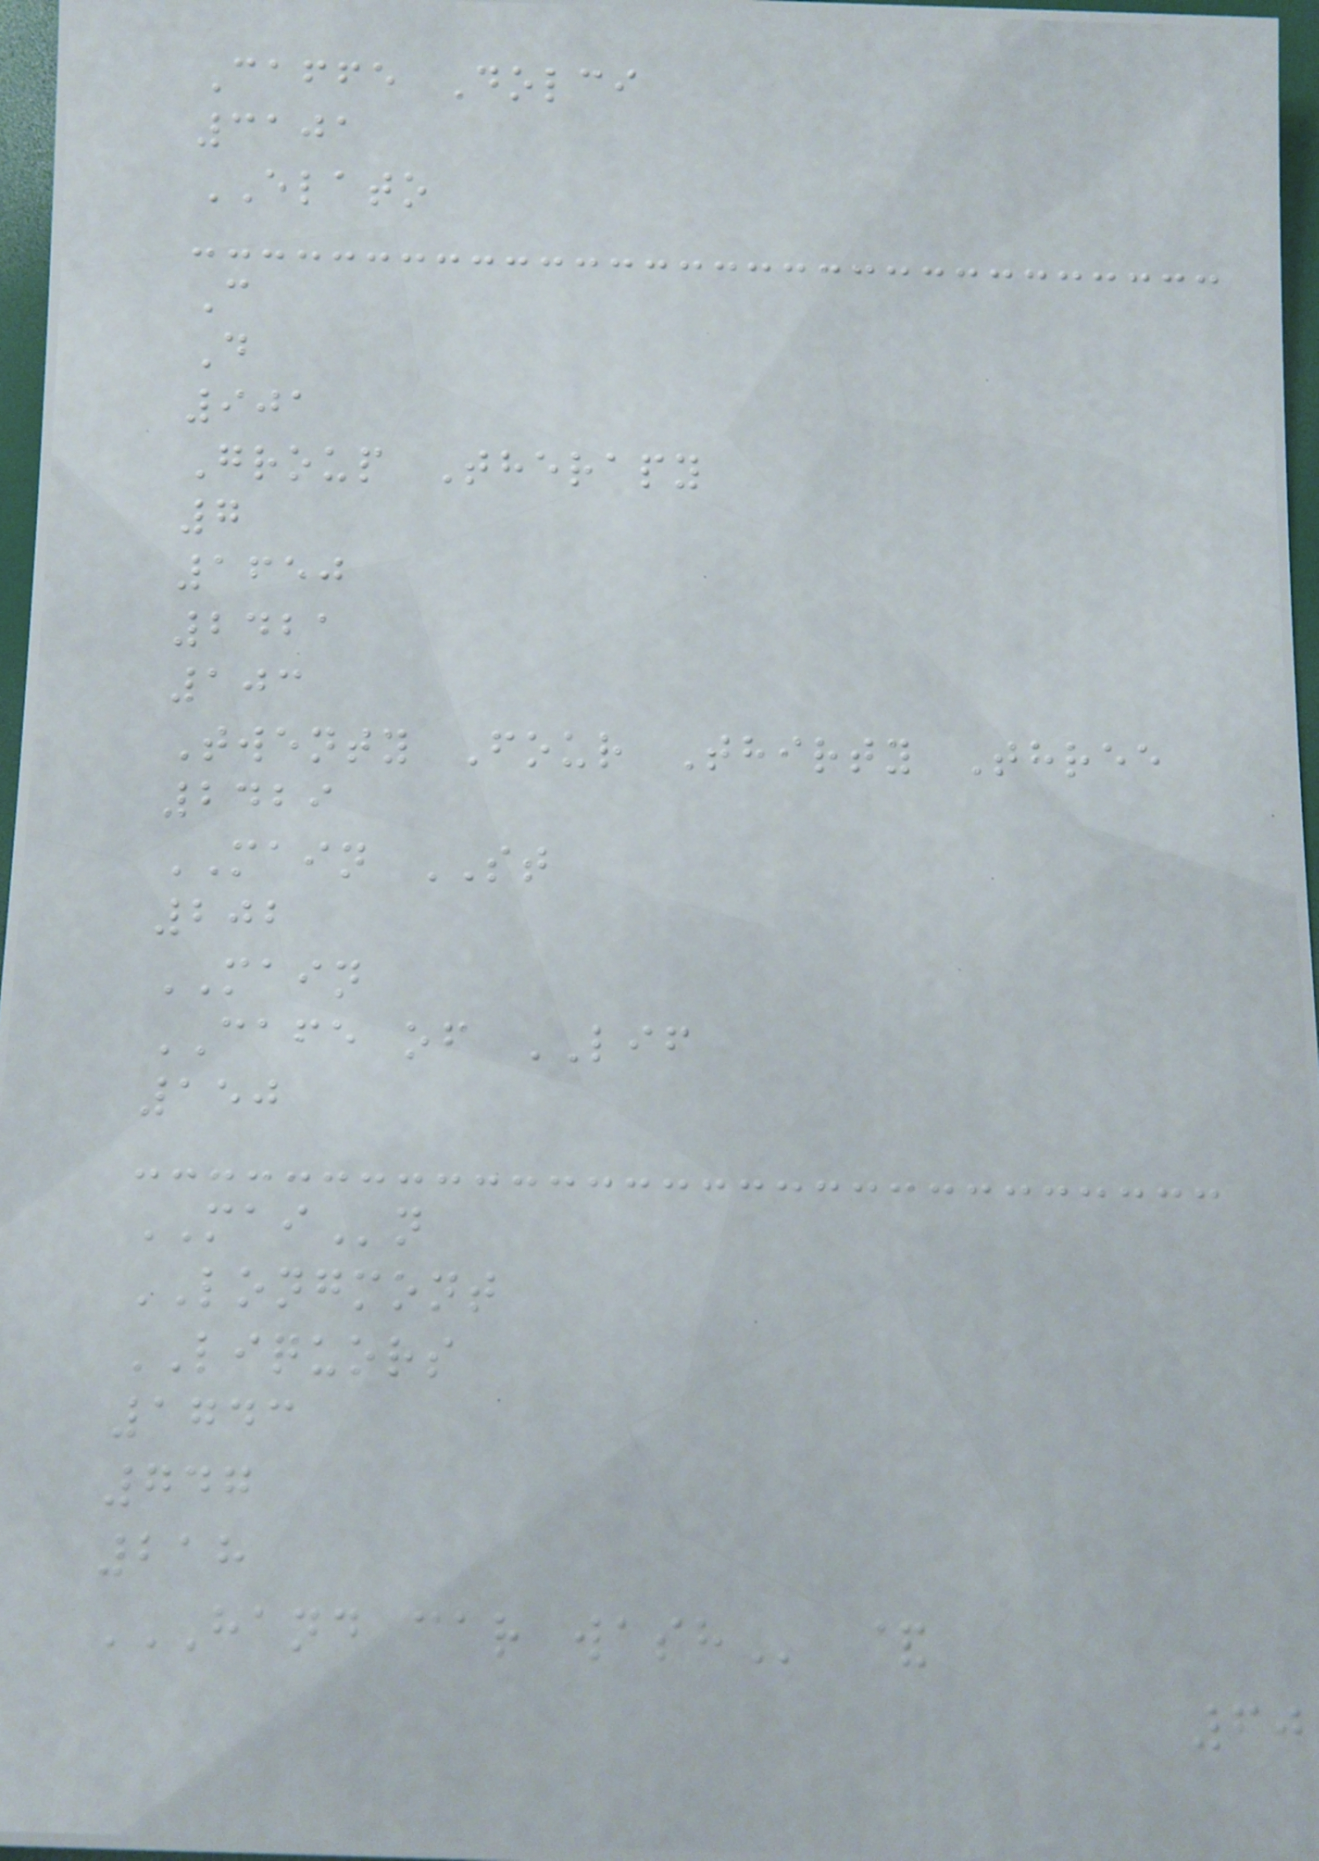Caffe Dolci
3101
ELATO
C
D
901
Group Therapy
7
1650
2421
103
Twenty Four Thirty Three
2429
MAIN ST
202
MAIN
CAFE of LIF
150
MAIn
LONGMONT
LIQUORS
1743
747
218
HAND CAR WASH &
60
